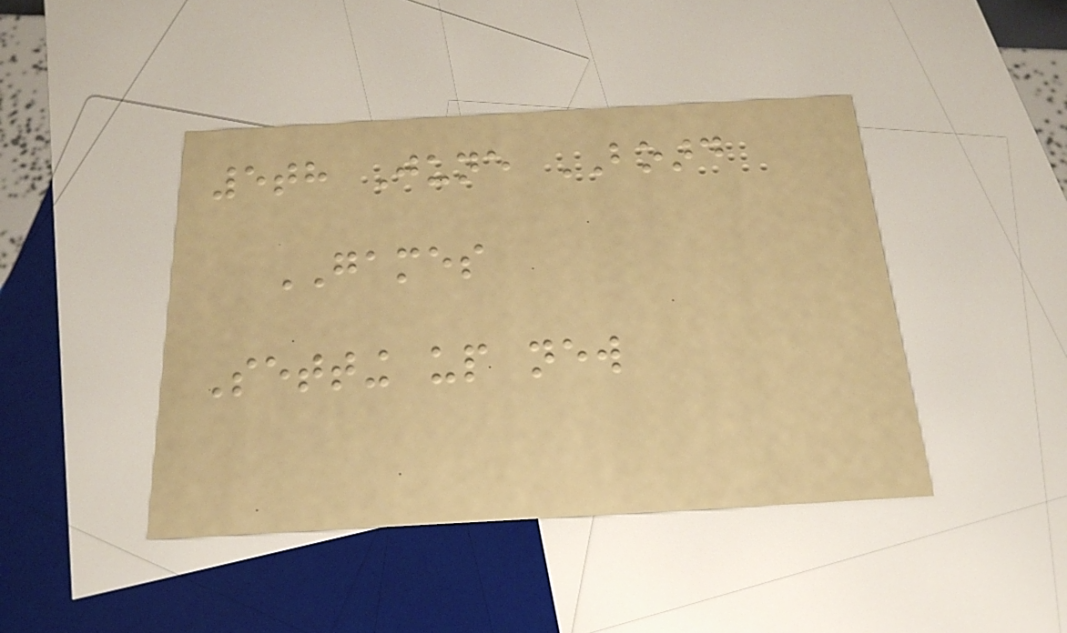5th June BOARD
GAMES
Setting up new
